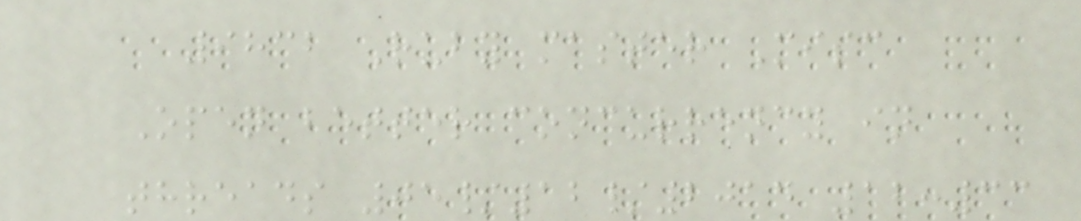9832 Ruby master Misc
Open better concurrency in
threads 05/12/2014 12:33
